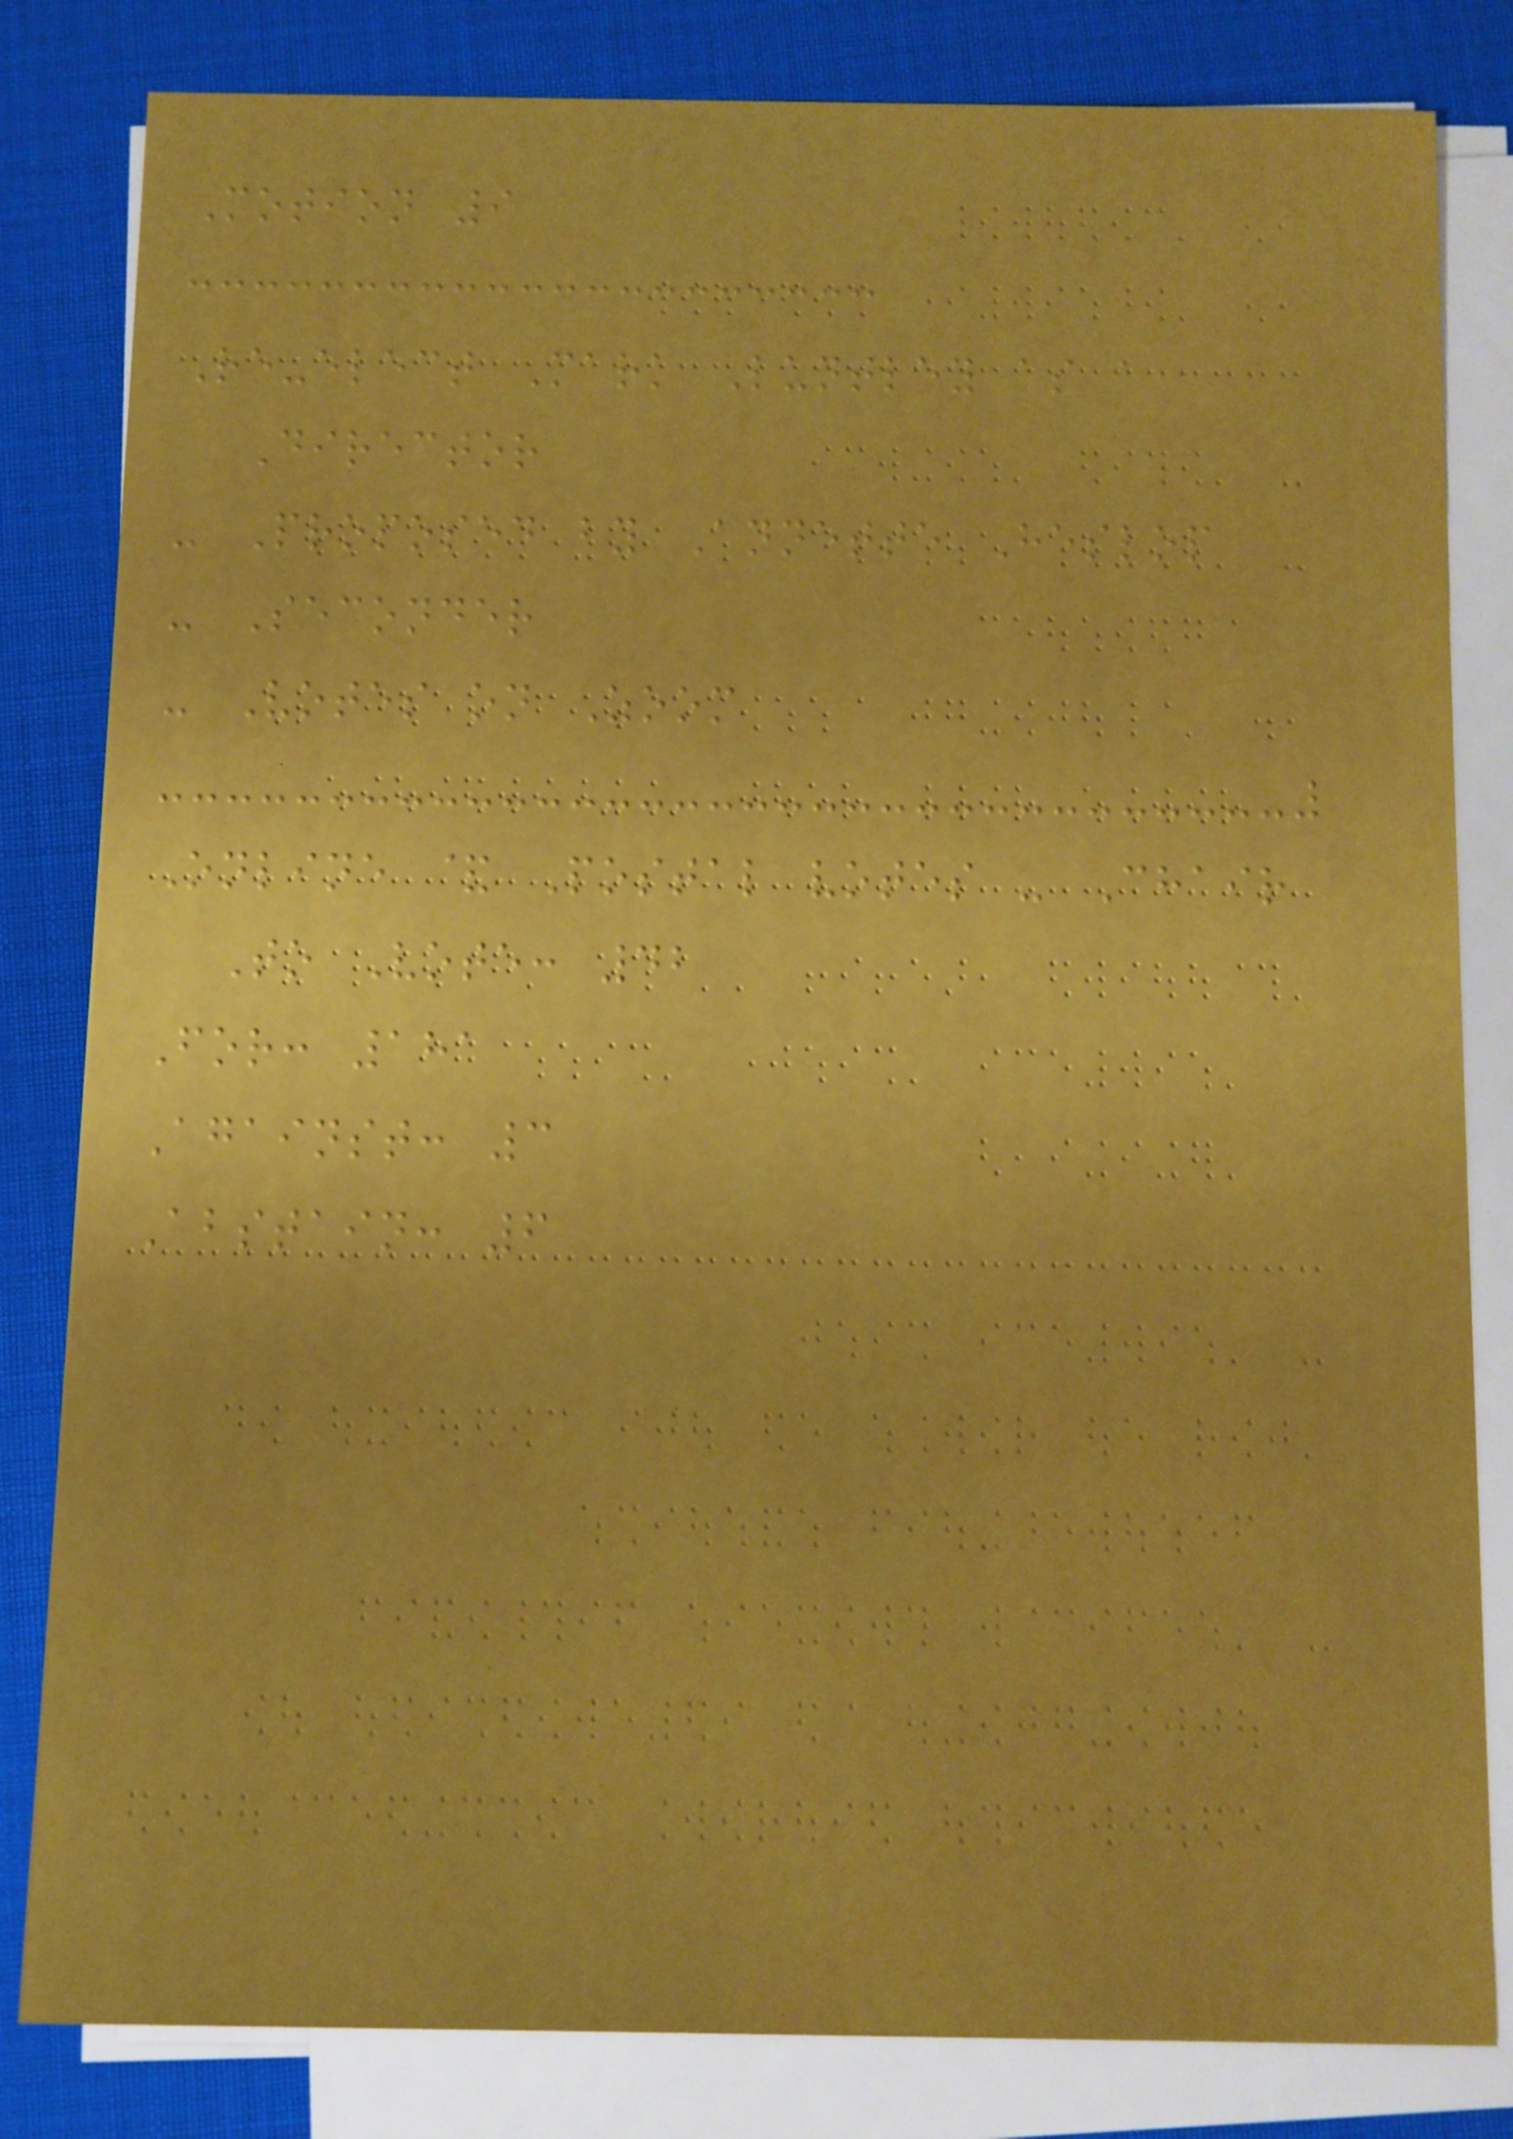Motion 9
Re-elect Mark Luntley as a
Director
- Proposed by Annette Heslop
- Seconder
- Votes on Zoom
Online & Postal votes - Chair
To Vote: 42
For: 181
Against: 3
Abstain: 6
